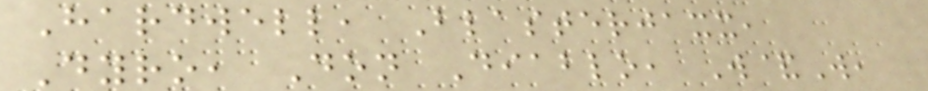Hardwell, Blasterjaxx,
Dyro, Don Diablo, W&W,
